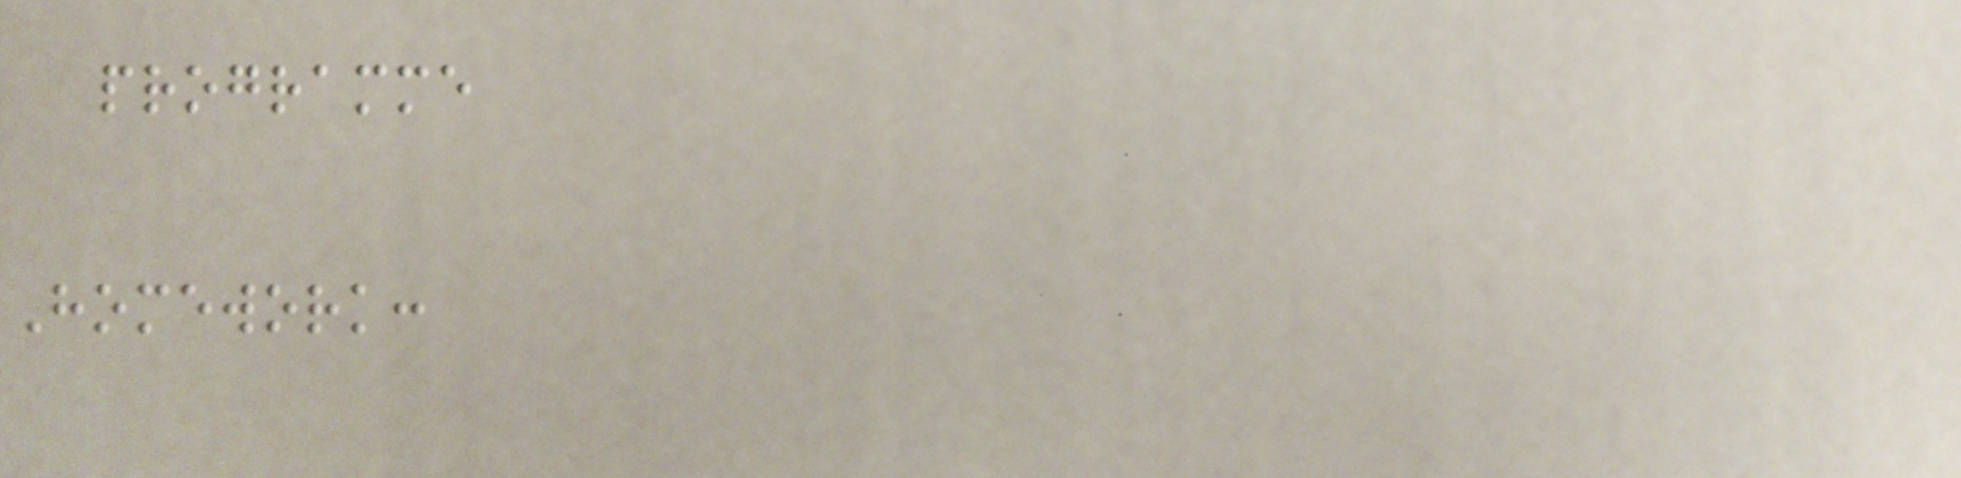programme
Homework:
